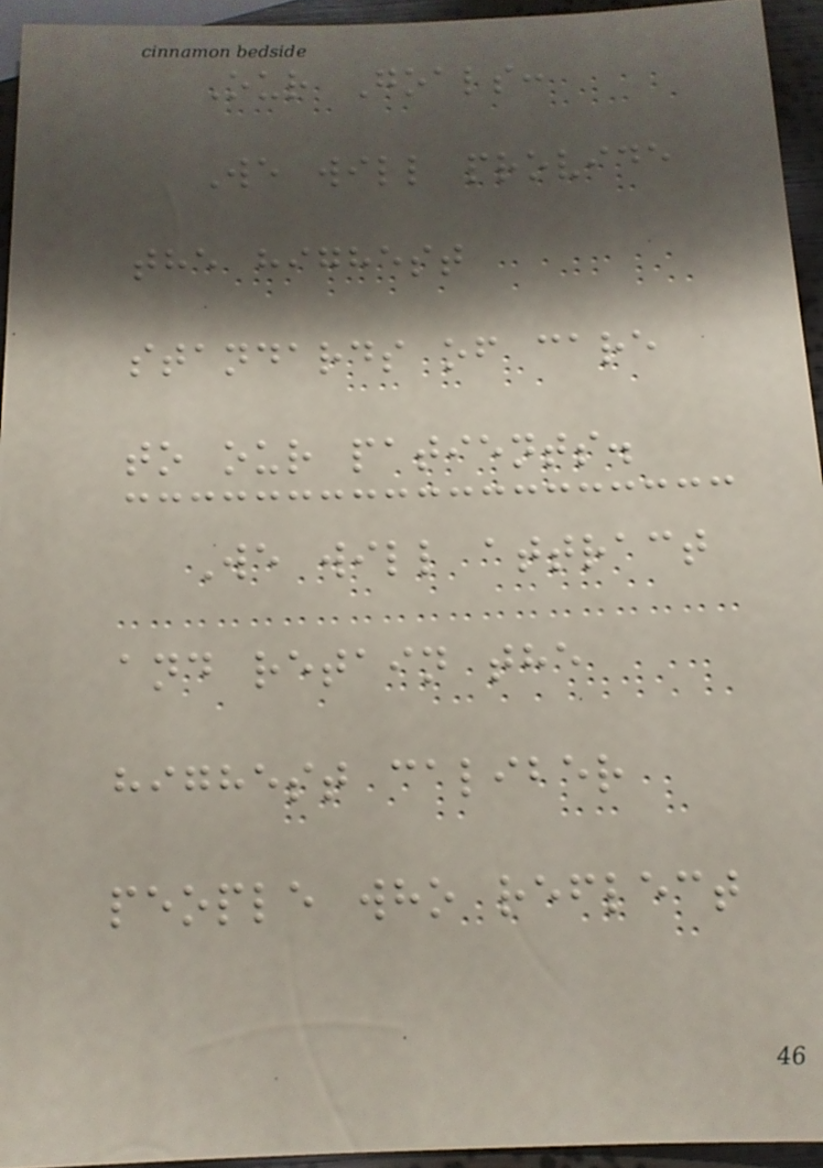Our Goals:
We will provide
the highest
standards of care
to our patients.
We will attract
and retain the
highest caliber
people who reflect
